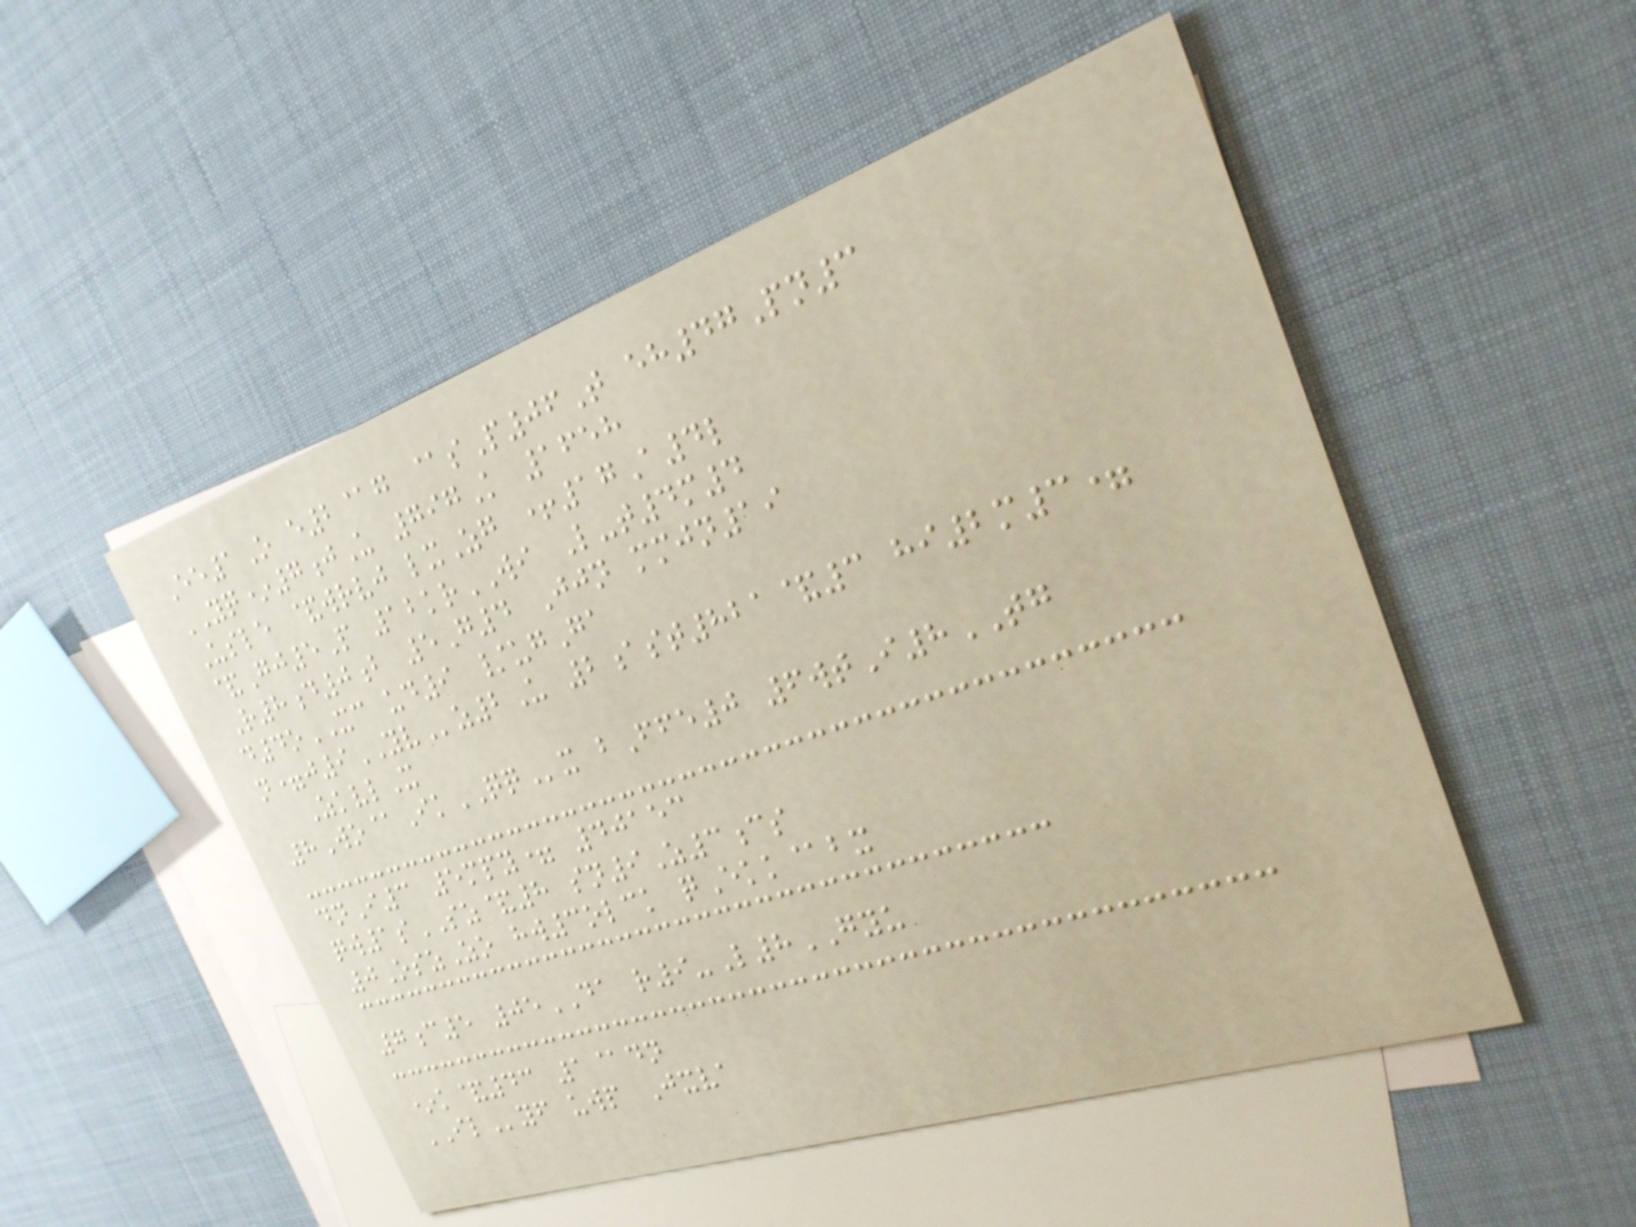Ee1O e2@g @sP06T eh47Pn3
YQ*7jU 797K 1658
Usle &wrvj lxZg +17A4l
&Gj5P 12krWI L-t4m4
R8d0b 5G4 Jjn mmjn19
d4oXC ud9 /ugGa
n=j9YVz2U 2ast821&3 hi2m3=
ZkvlX
8Wo@IkQQx bFfe0 6wtI8TG
dnI3 5mpy= 40153
qw1sSZ&8 sn9Z3cs
0OszZo hw3olck qEkk@bx
7c5 05DA r9-L8GYU
*k&43 1@dn
ILyf uwp Jxva
